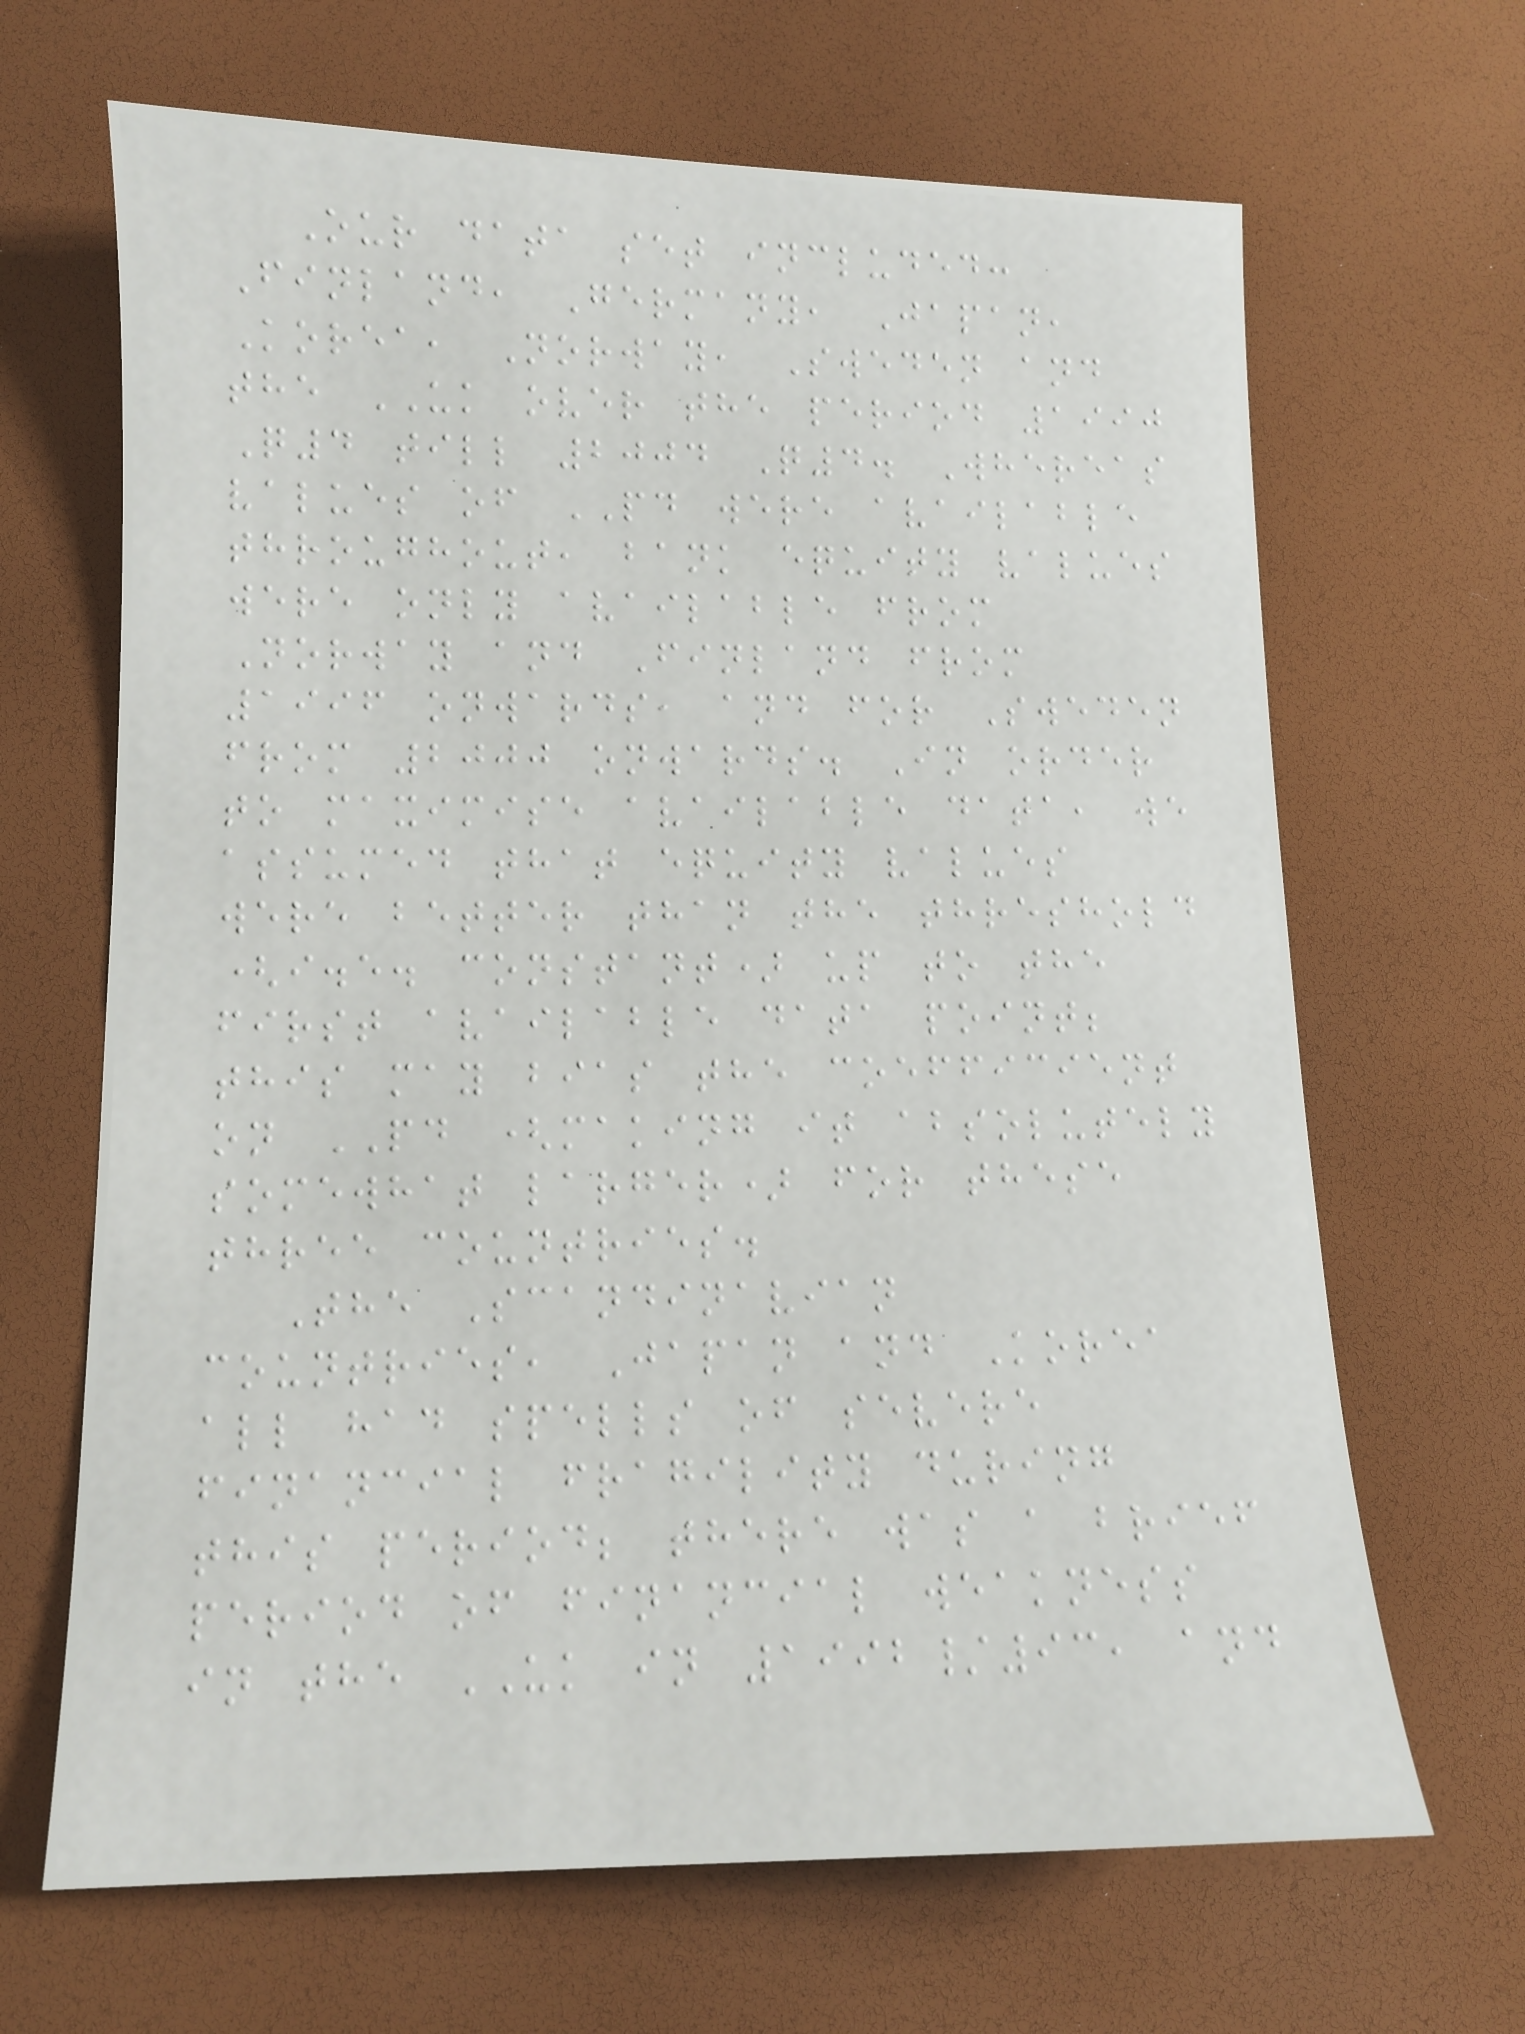Our data set included:
Finland, Germany, Japan,
Korea, Norway, Sweden and
the UK over the period 1990
Q4 till 2004 Q4. Whereas
values of PD were available
throughout, bank equity values
were only available from
Norway and Finland from
1996 onwards, and for Sweden
from 2000 onwards. In order
to maximise available data, we
assumed that equity values
were better than the threshold
(i.e. constant) up to the
first available data point;
this may bias the coefficient
on PD (making it absolutely
somewhat larger) for these
three countries.
The Scandinavian
countries, Japan and Korea
all had spells of severe
financial fragility during
this period; there was a brief
period of financial weakness
in the UK in 1992/93, and
